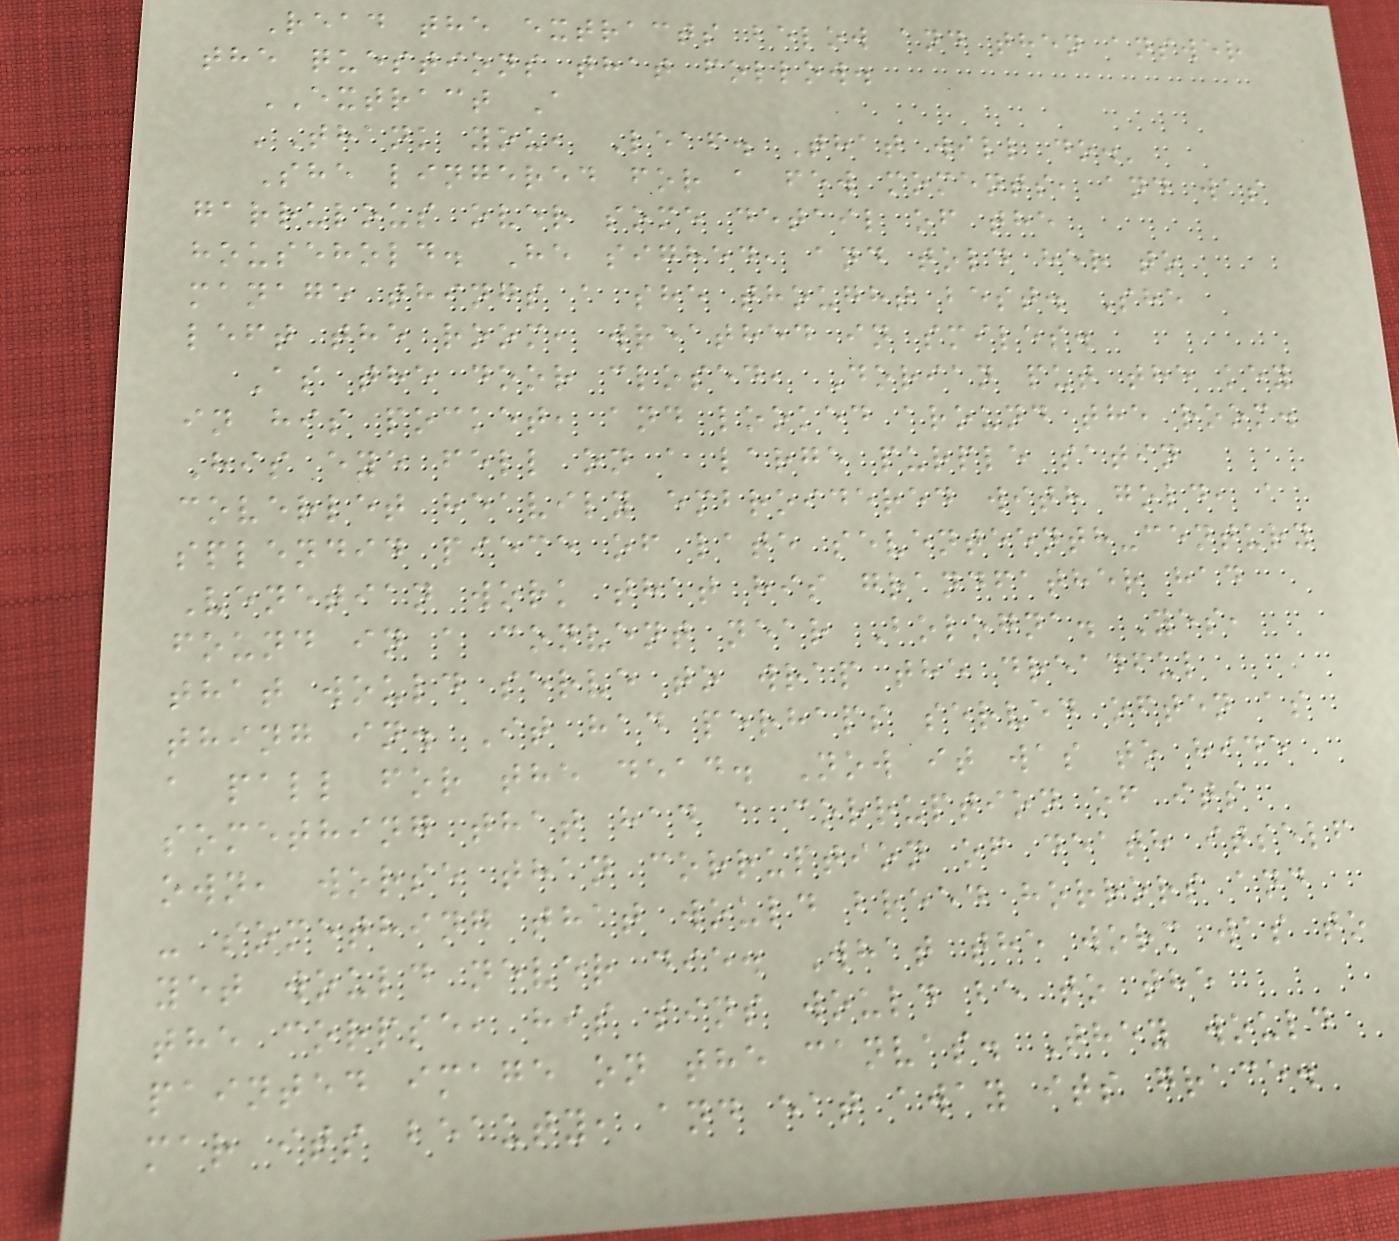Read the extracts below and then answer
the questions that follow.
EXTRACT A
'Thank you, Leaf. That will do.'
She lingered for a few moments, and was
garrulous over some detail of the
household. He sighed, and told her to
manage things a she thought best. She
left the room, wreathed in smiles.
As the door closed, Dorian put the key
in his pocket, and looked around the room.
His eye fell on a large purple satin
coverlet heavily embroidered with gold, a
splendid piece of late seventeenth-century
Venetian work that his grandfather had
found in a convent near Bologna. Yes,
that would serve to wrap the dreadful
thing in. It had perhaps served often as
a pall for the dead. Now it was to hide
something that had a corruption of its
own, worse than corruption of death itself
- something that would breed horrors and
yet would never die. What the worm was to
the corpse, his sins would be to the
painted image on the canvas. They would
mar its beauty, and eat away its grace.
